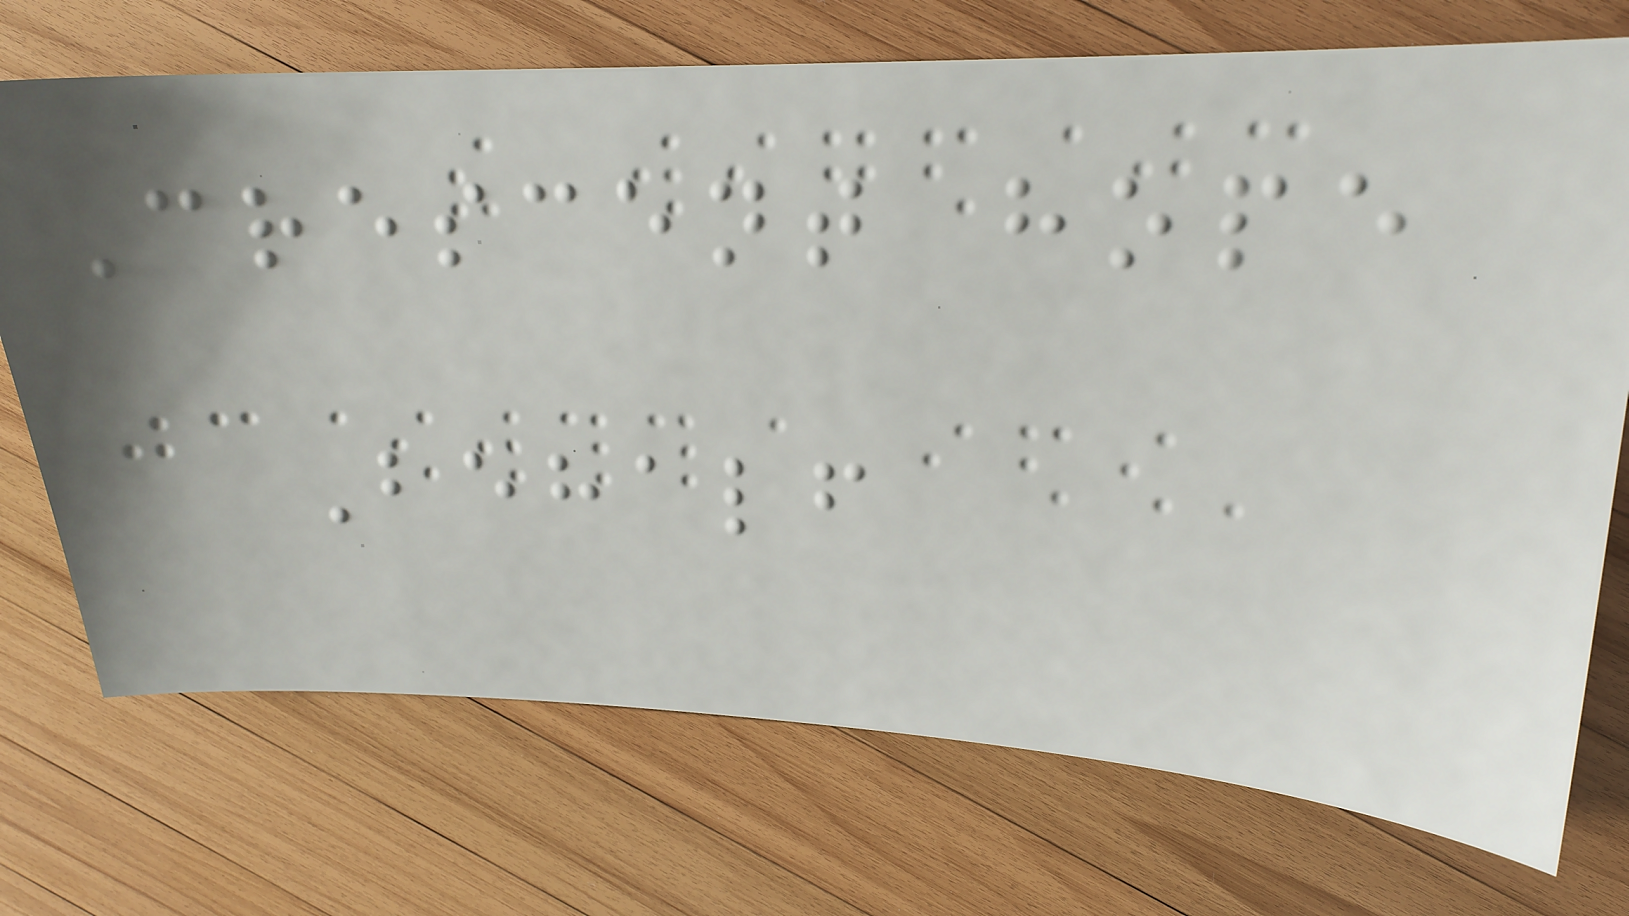Crescent hope
Behalf
